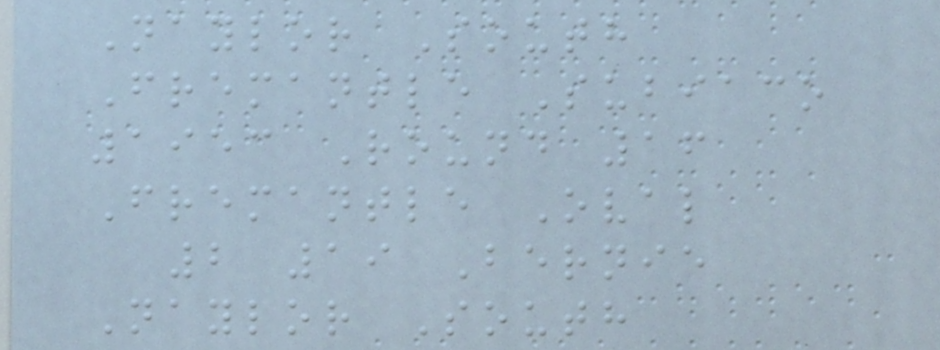Naylor South
Fremantle Subiaco
1953 Round 16
Fremantle Oval
2 19 Bernie
Naylor South
